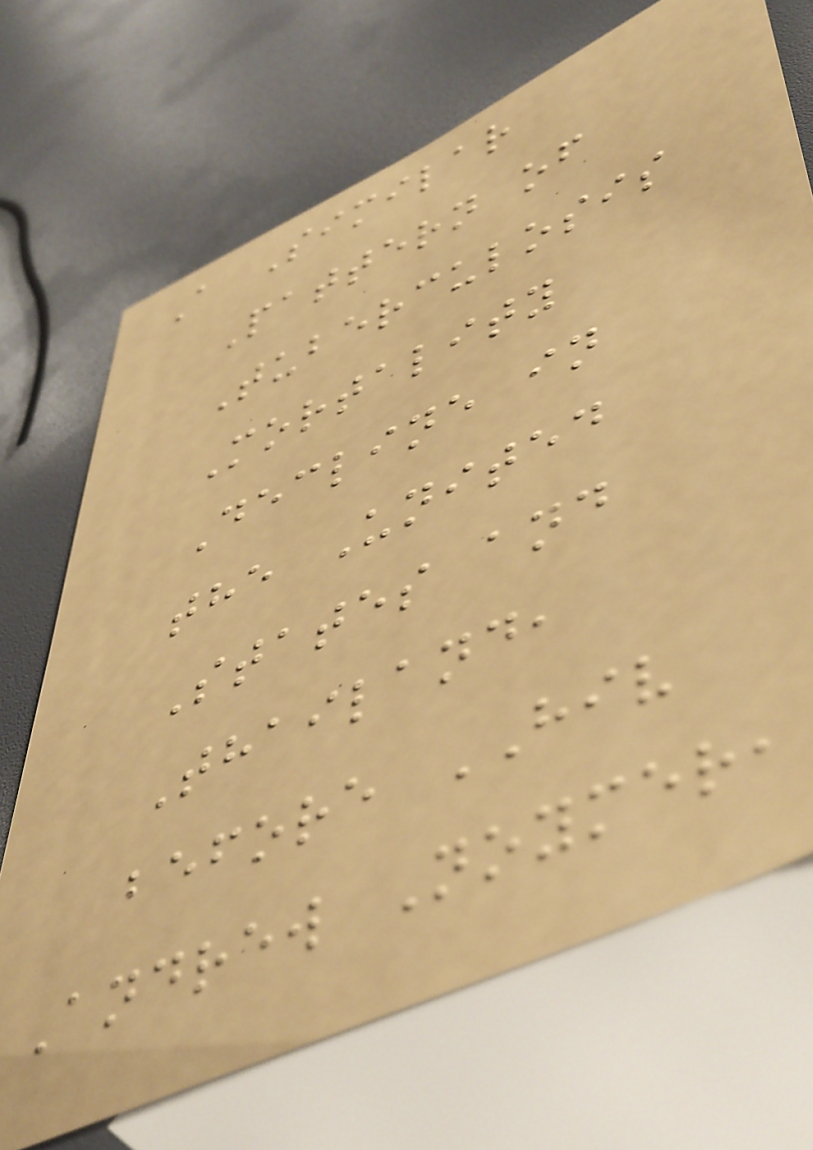A Similar
Pattern of
Tuberculosis
Mortality
Decline in
the United
States and
Thailand,
before HIV
Andrew Noymer,
